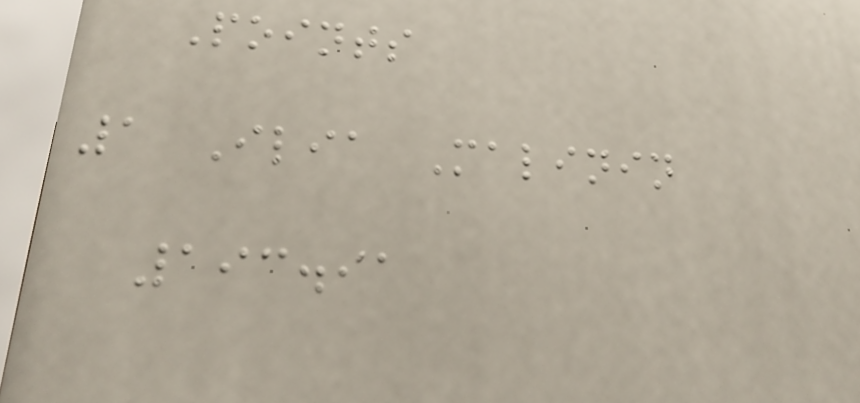Points
1 Ilia Malinin
193.91
